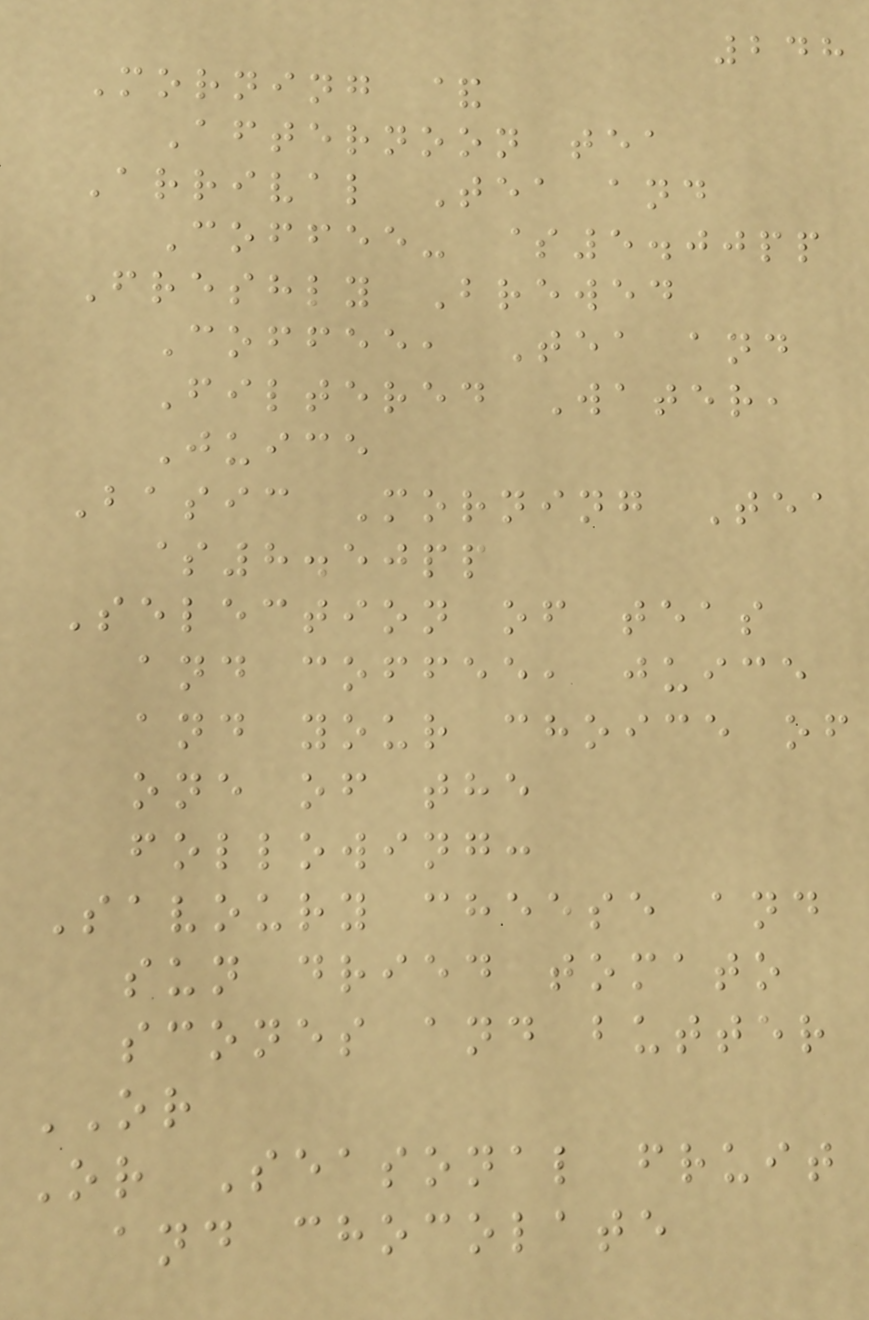248
Morning &
Afternoon tea
Arrival Tea and
Coffee- $5.00pp
Freshly Brewed
Coffee, Tea and
Filtered Water,
Juice
Basic Morning Tea
$8.50pp
Selection of teas
and coffee, juice
and your choice of
one of the
following:
Savoury cheese and
sun dried tomato
scones and butter
OR
Or Seasonal fruit
and chocolate
